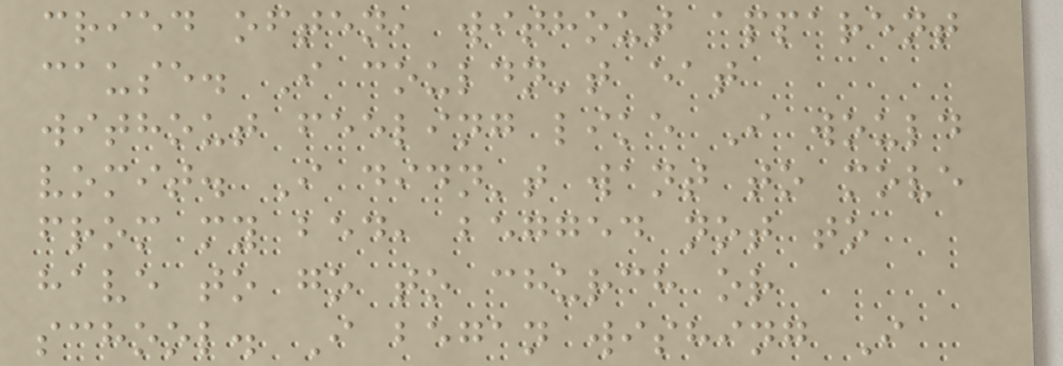cried often, without apparent
cause. I couldn't eat
without feeling like I would
vomit. I didn't want to move
from my bed, begged not to
have to go to church or
school. I began wishing I
